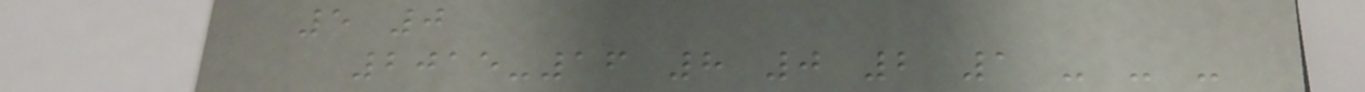5 0
2015-16 8 0 2 1 - - -
